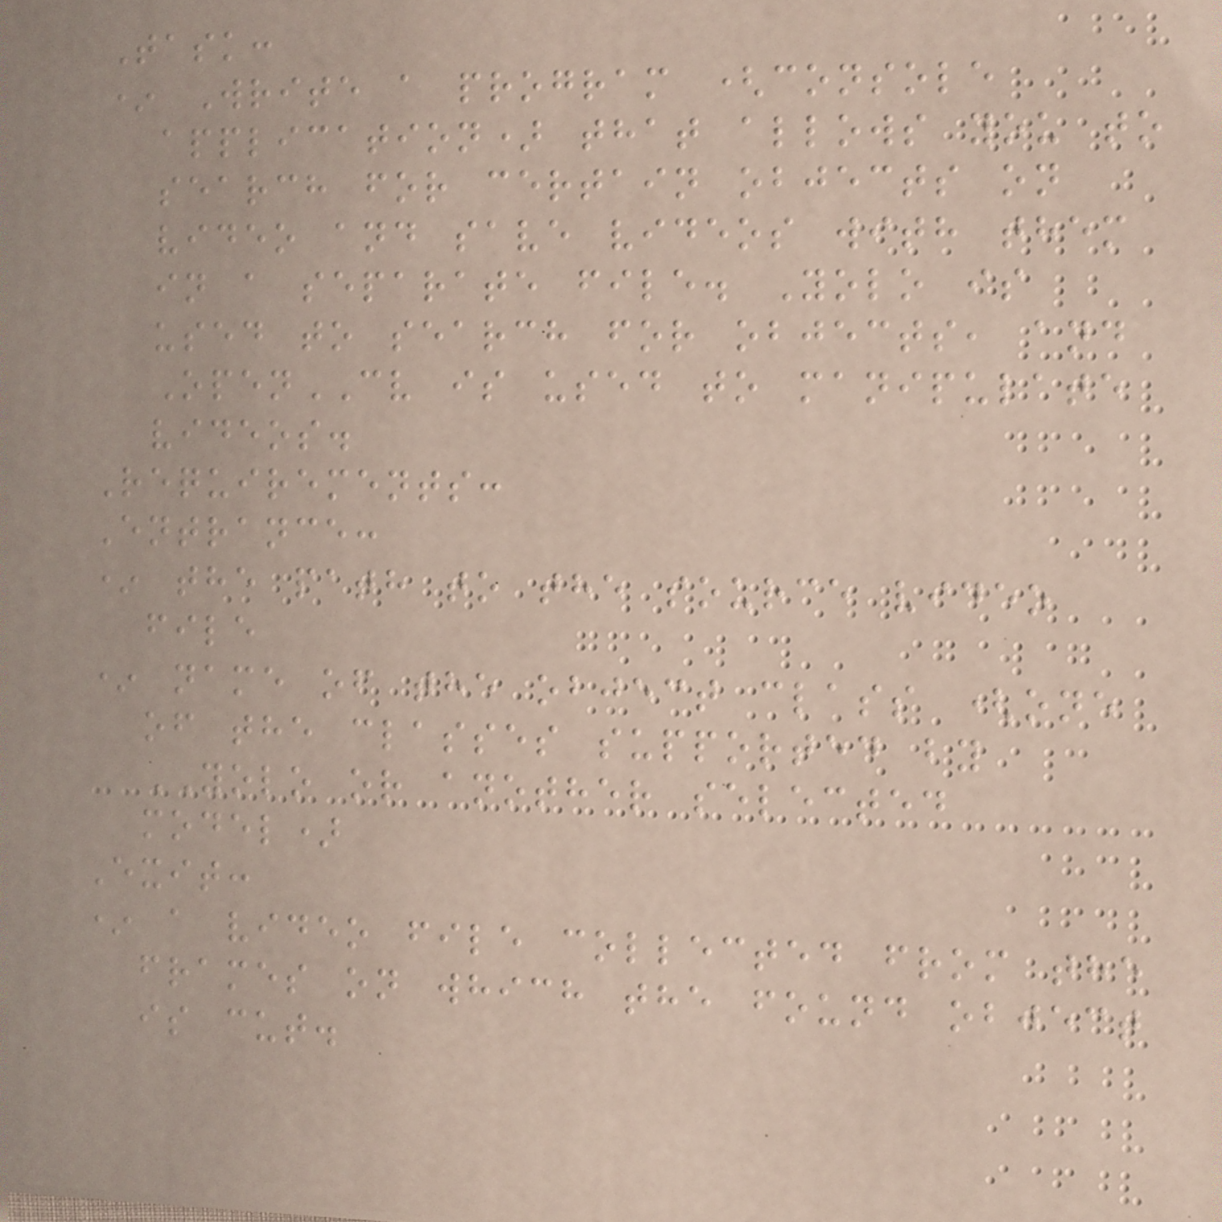Task:
* Write a program (console
application) that allows you to
search for certain objects on
video and save videos with them
in a separate file. Yolo is
used to search for objects, and
OpenCV is used to manipulate
videos.
Requirements:
Entrance:
* the path to the source video
file
* name of the object class (one
of the classes supported by
YOLO or another selected
model)
Exit:
* a video file collected from the
frames on which the found object
is cut.
